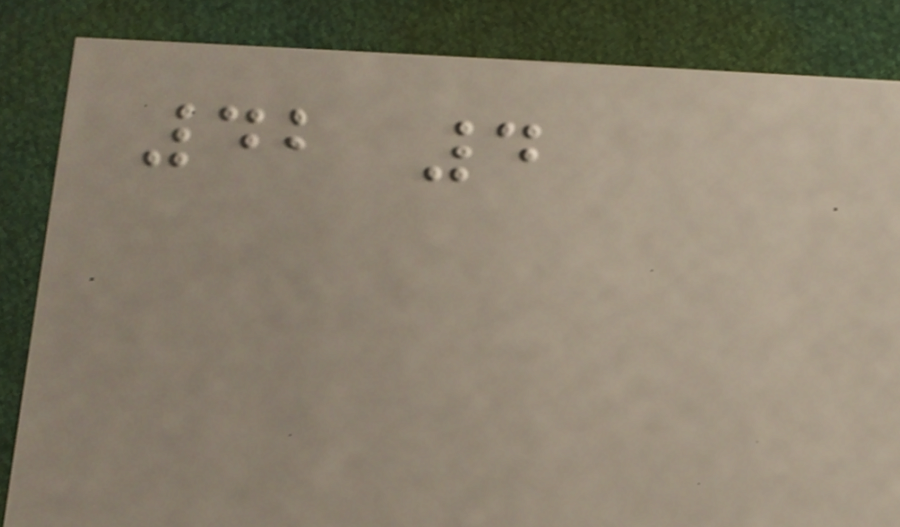42 4
